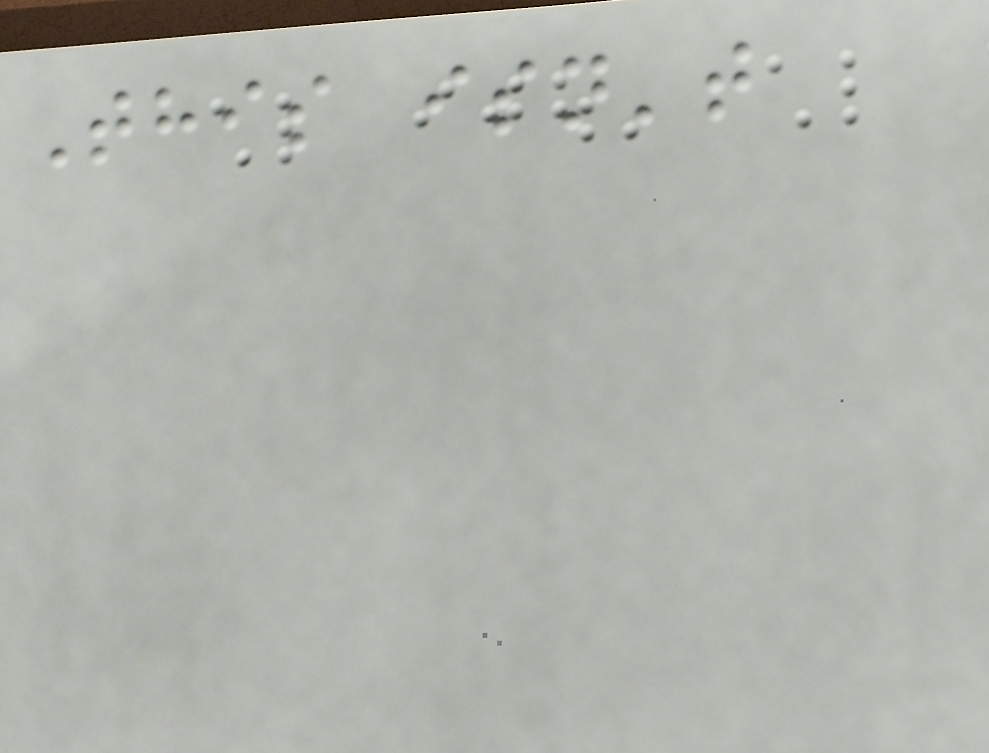This isn't
